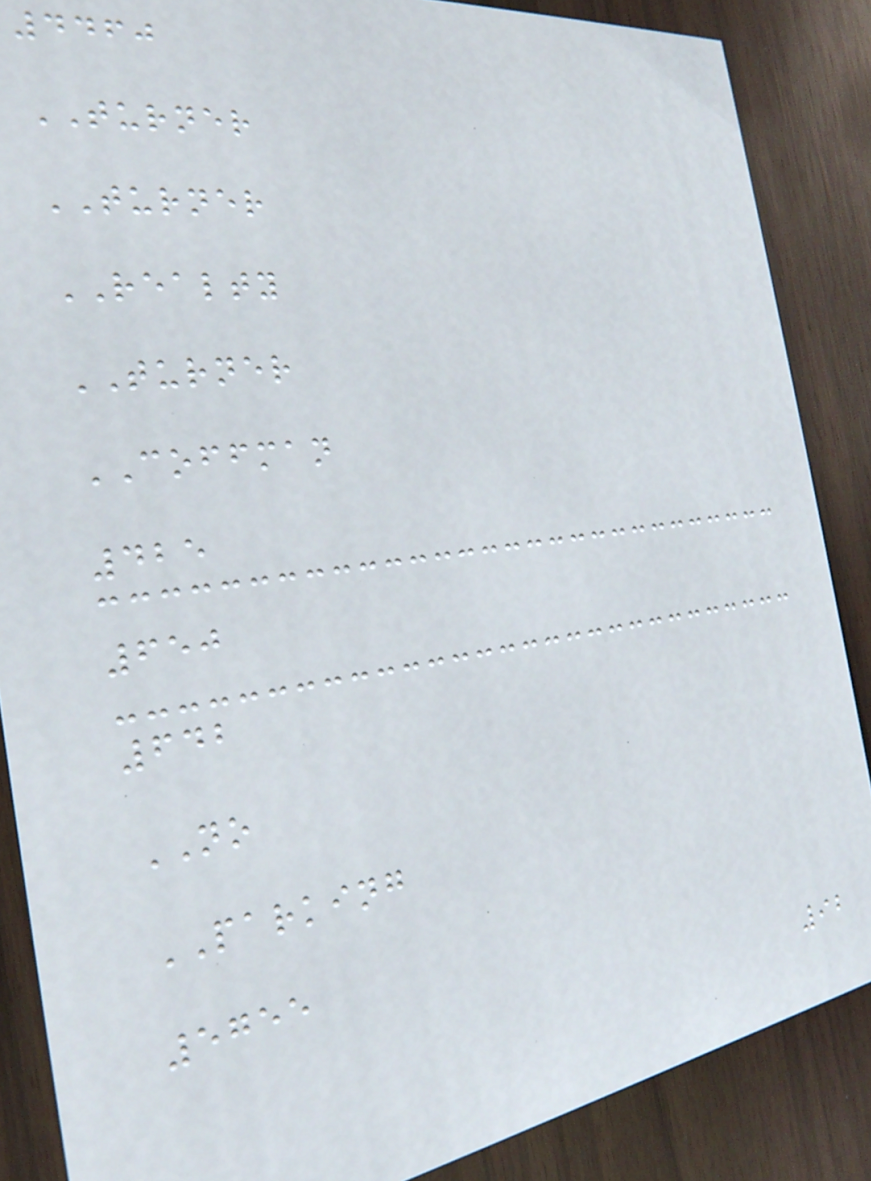4460
TURNER
TURNER
REALTY
TURNER
COFFMAN
425
650
642
NO
PARKING
5755
92
